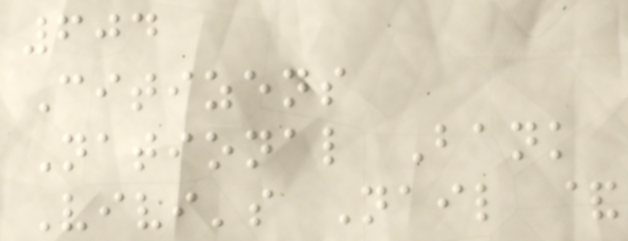604
Citizens
National Bank
Vivi's Nail &
